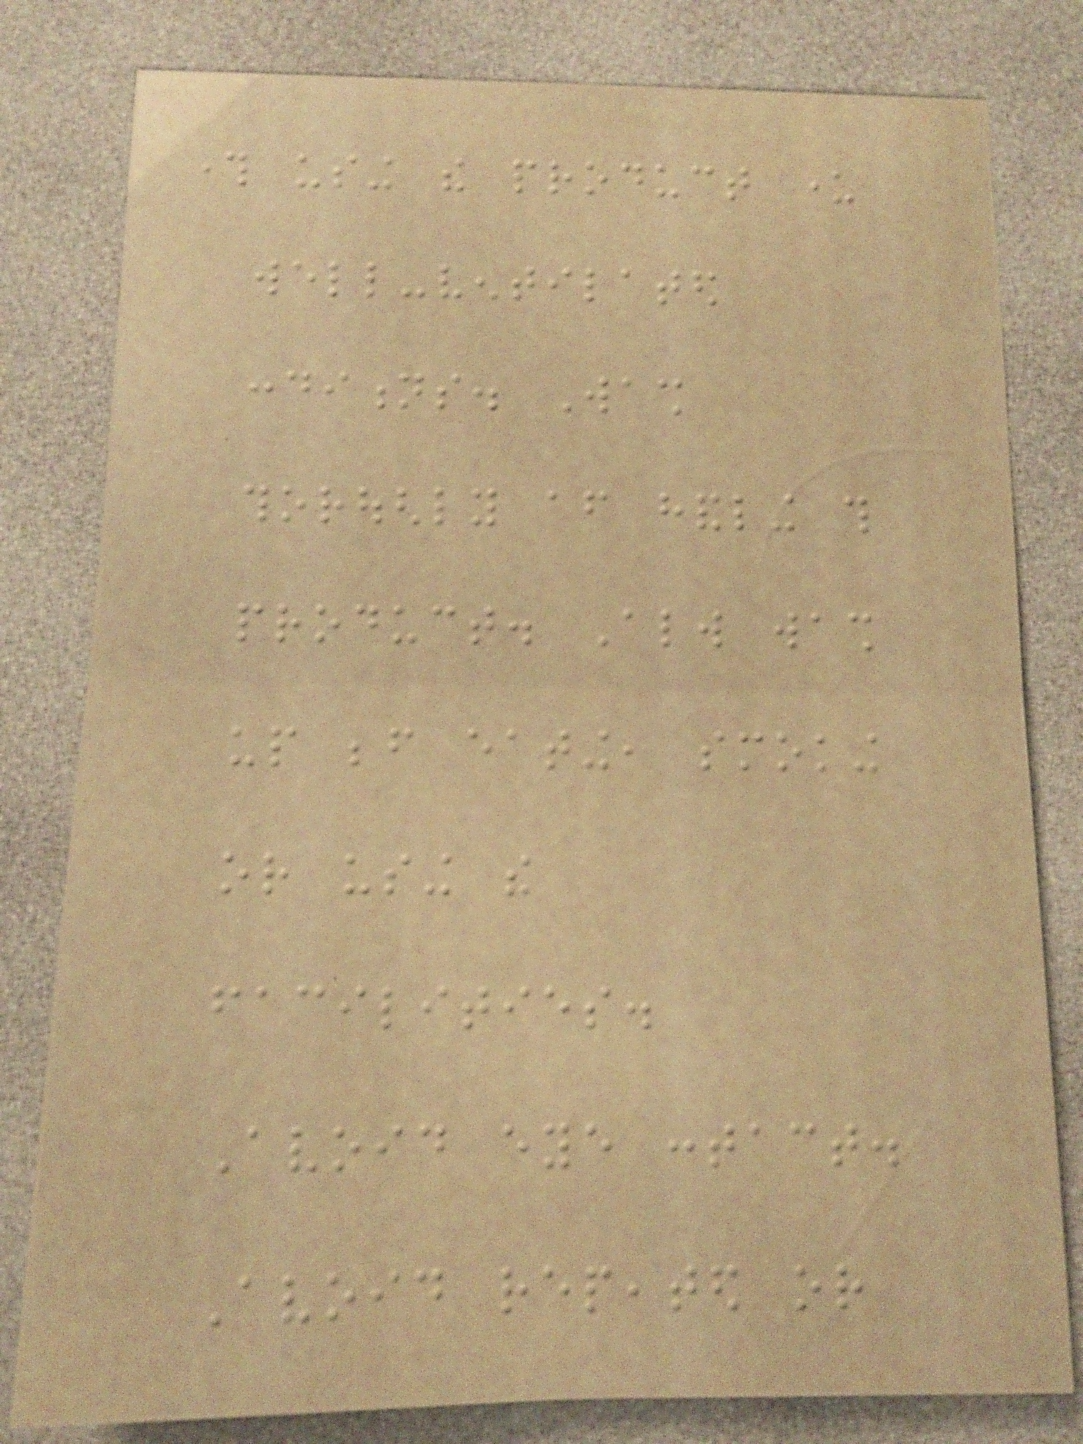through using the product under
well-ventilated
conditions. Wash
thoroughly after handling this
product. Always wash
up before eating, smoking
or using the
facilities.
Avoid eye contact.
Avoid repeated or
